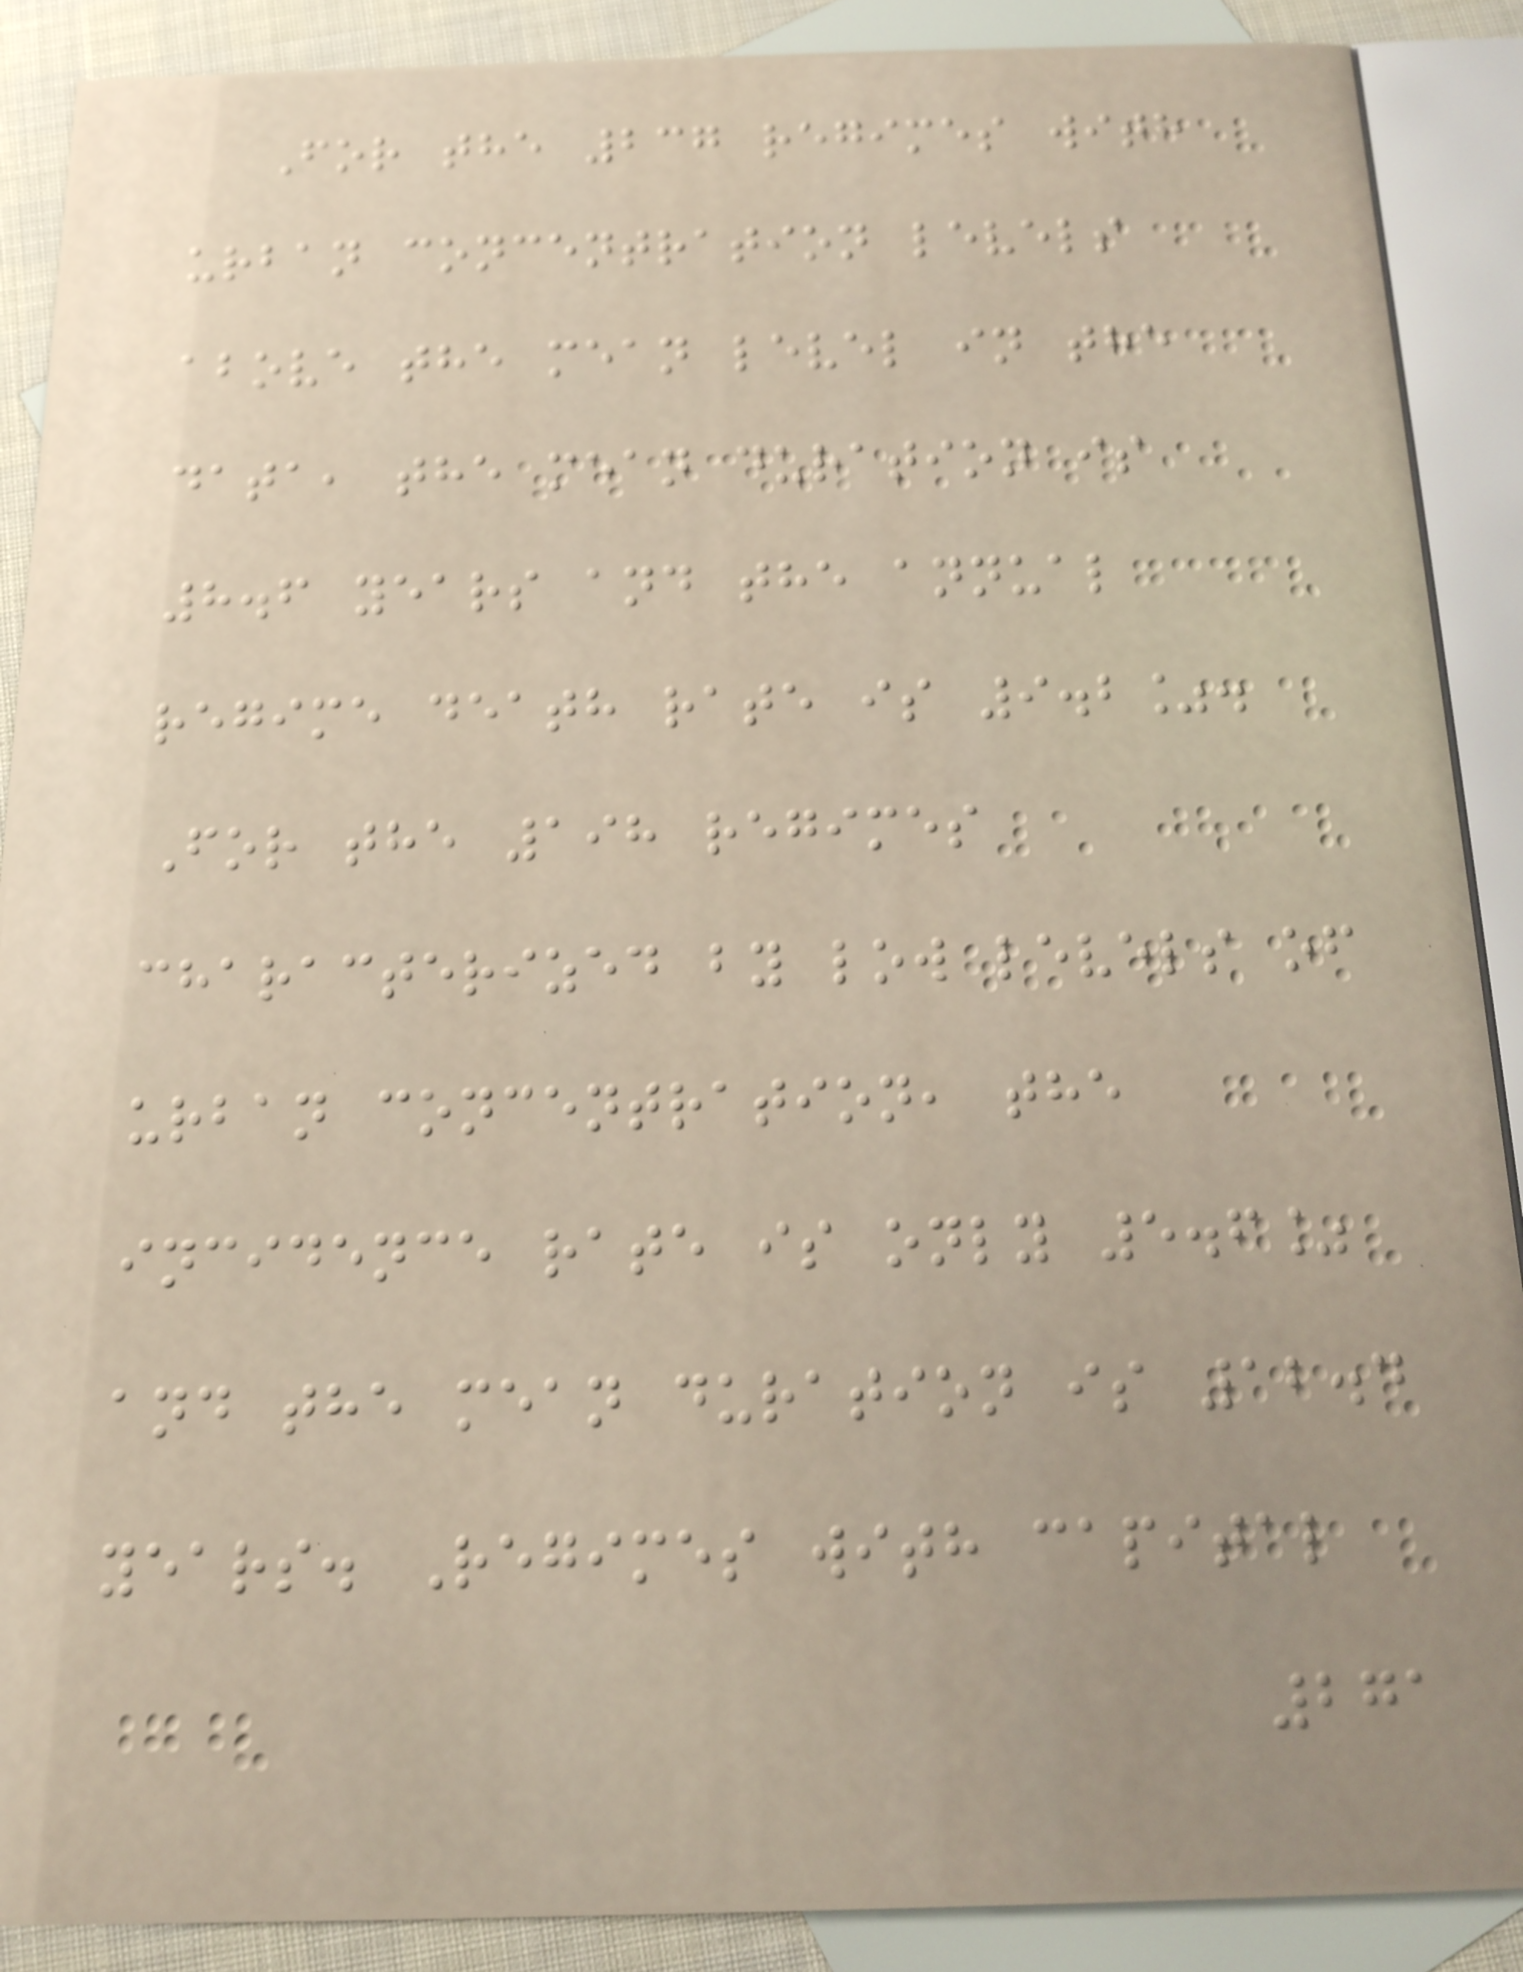For the 237 regimes with
urban concentration levels
above the mean level in the
data, the mean duration is
8.6 years and the annual
regime death rate is 9.2%.
For the 198 regimes
characterized by low levels of
urban concentration, the
incidence rate is only 5.6%
and the mean duration is 12.4
years. Regimes with capital
271
